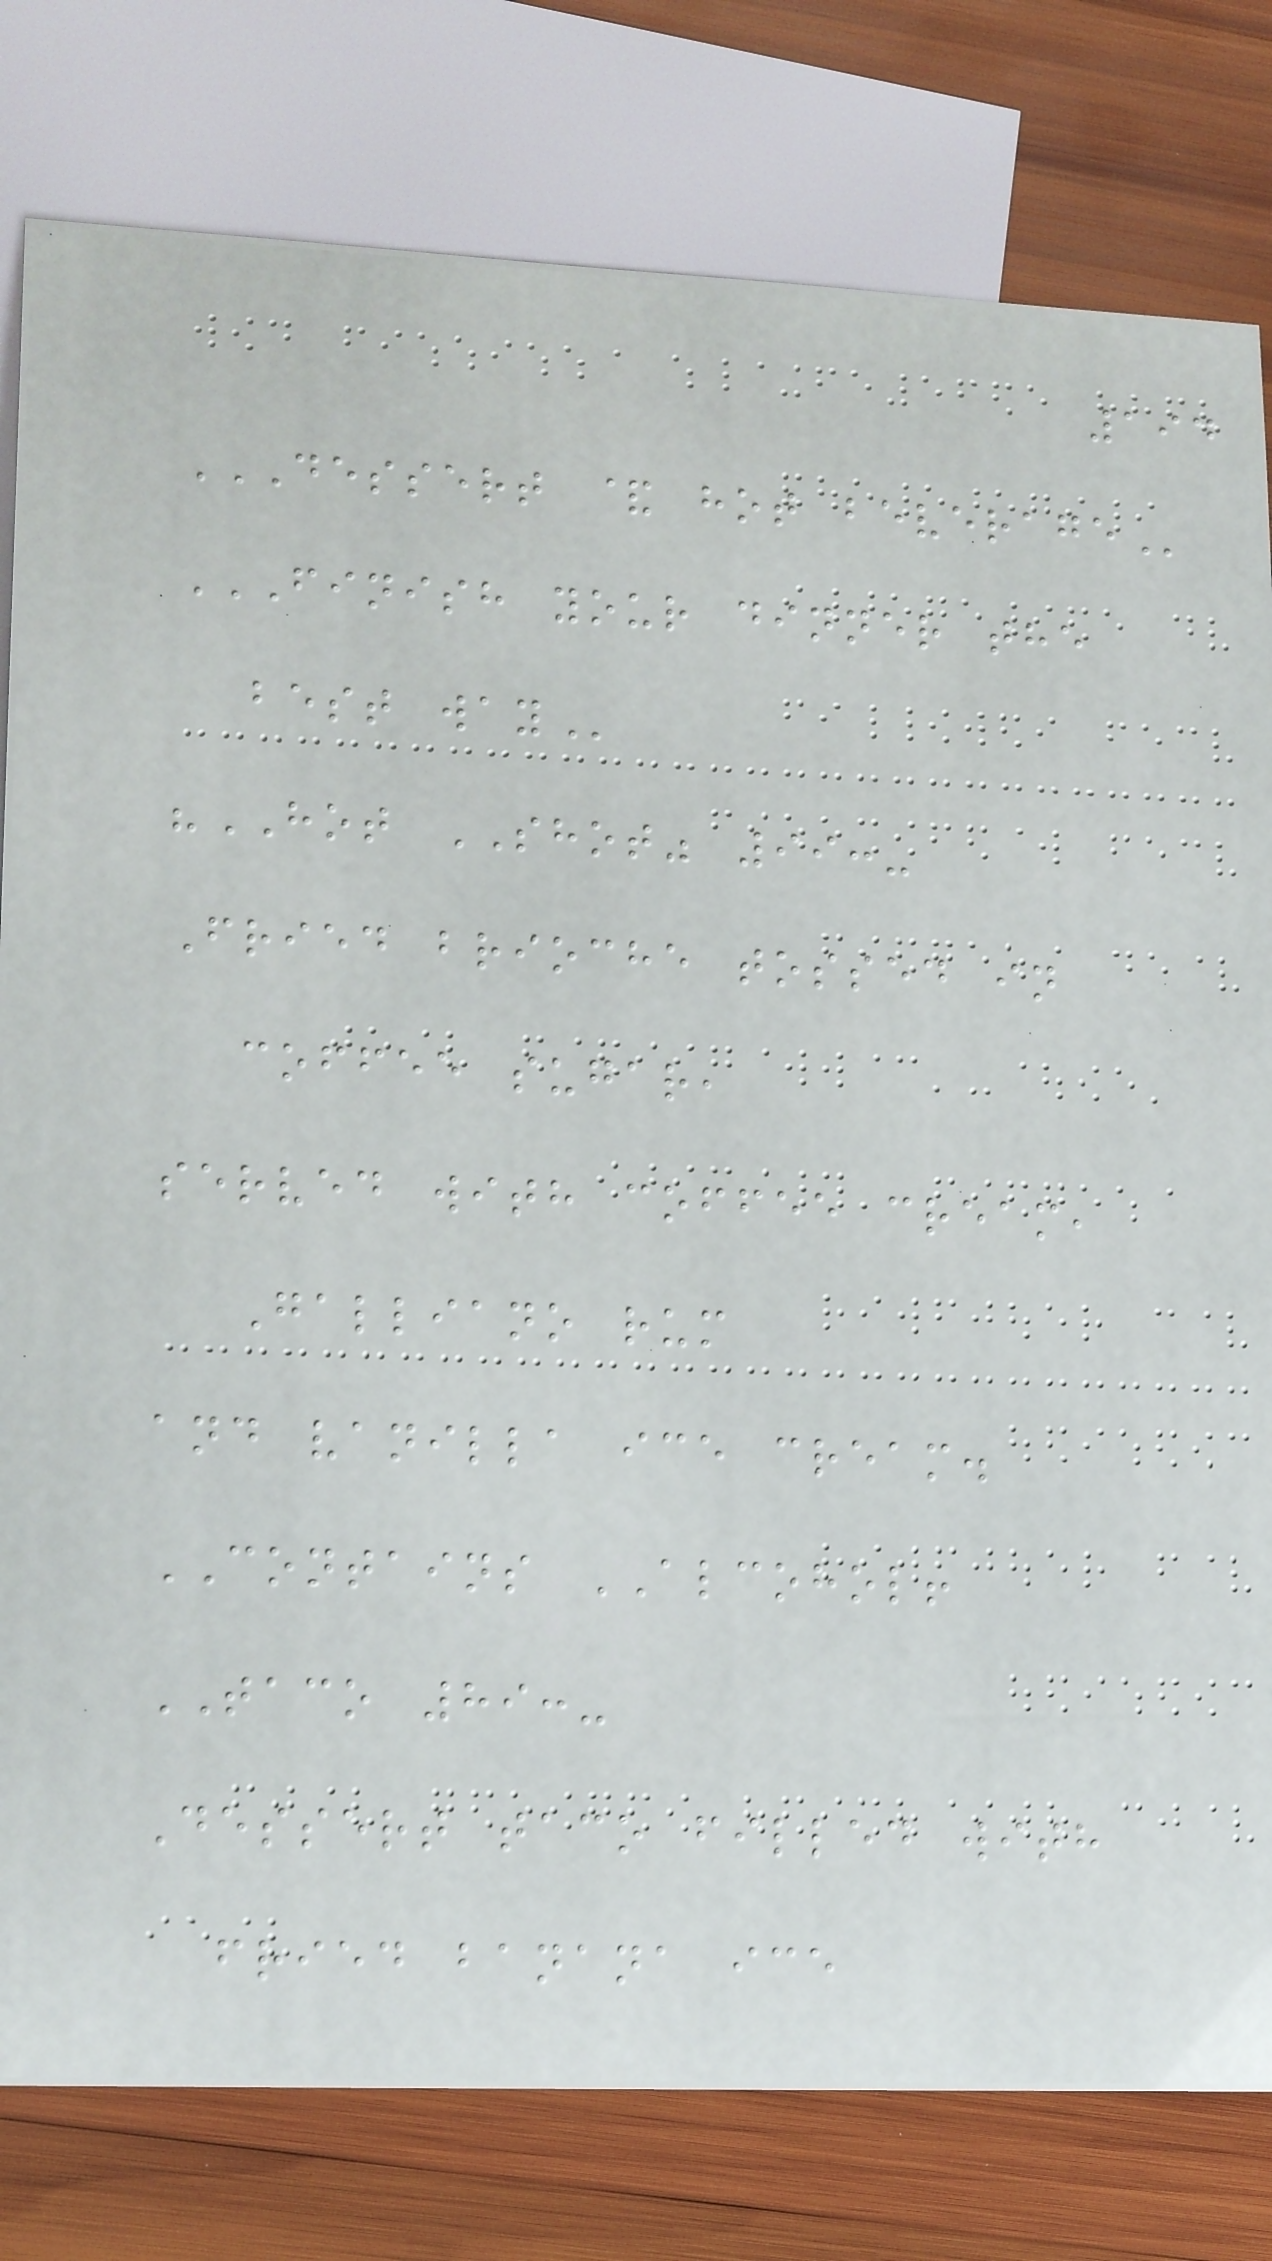194
DESSERT & HOT BEVERAGE
FINISH YOUR DINNER THE
BEST WAY
"HOT SHOT" 99:-
Fried brioche tossed in
coffee sugar,
served with coffee cream,
Galliano rum
and vanilla ice cream.
CONTAINS ALCOHOL!
TACO 89:-
Dessert taco filled with
fried banana ice
